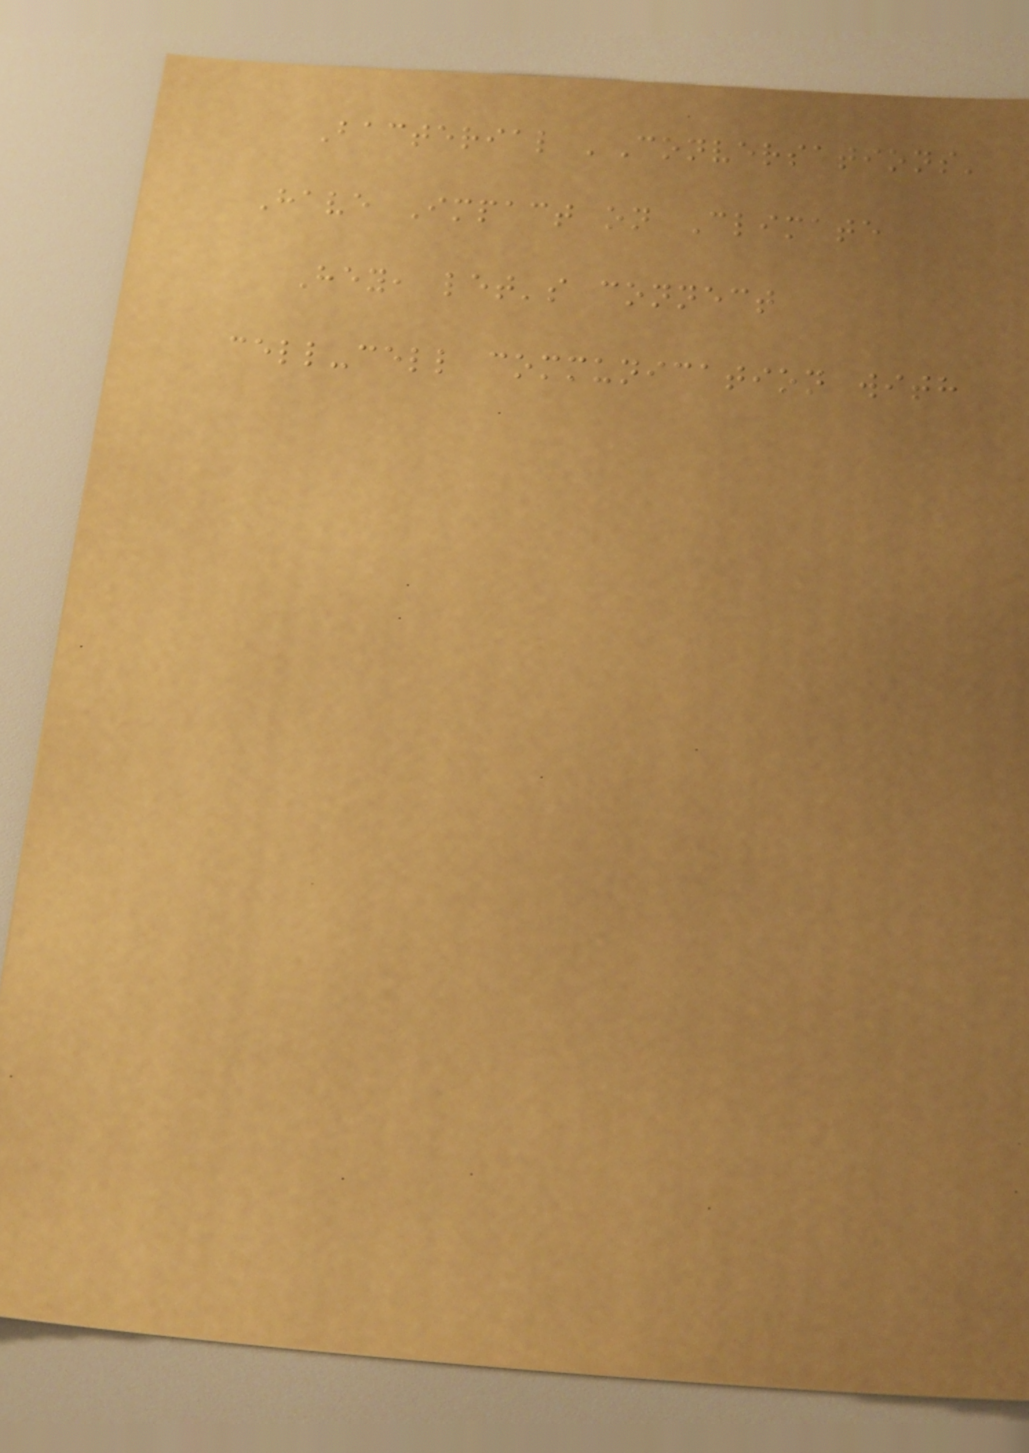Bacterial 'Conversations'
Have Impact on Climate
Hey, let's connect
cell-cell communication with
